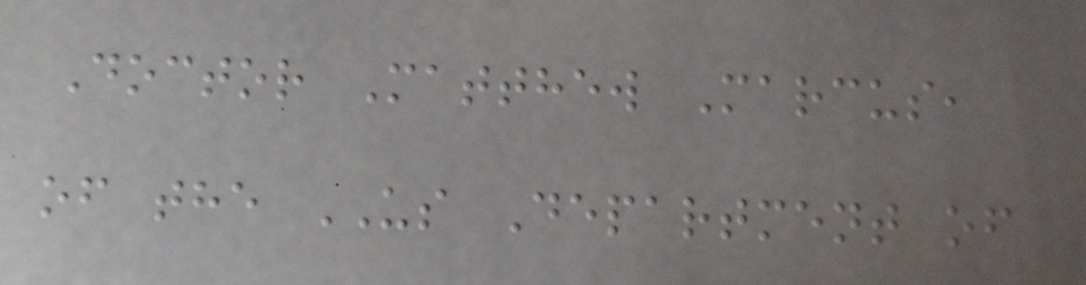Doctor Matthew Marcus,
of the US Department of
